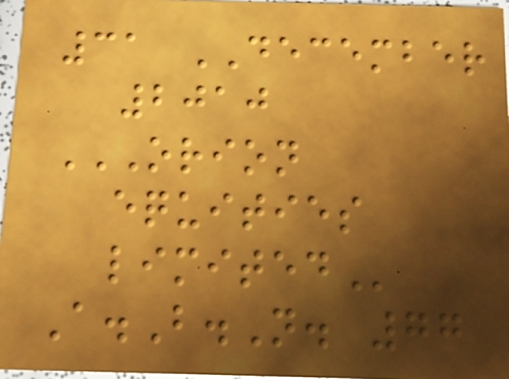31 DECEMBER
2010
ORION
EQUITIES
LIMITED
A.B.N. 77
